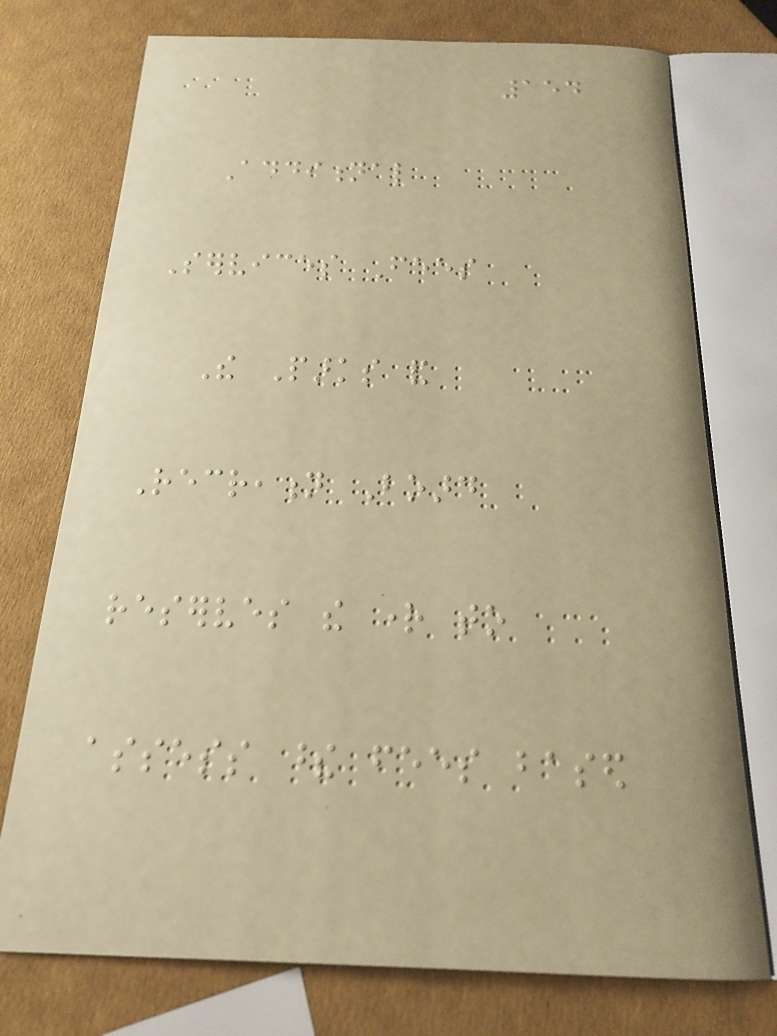154
Additional
Services Fees
The Parks and
Recreation Board
reserves the right to
assess these fees based
